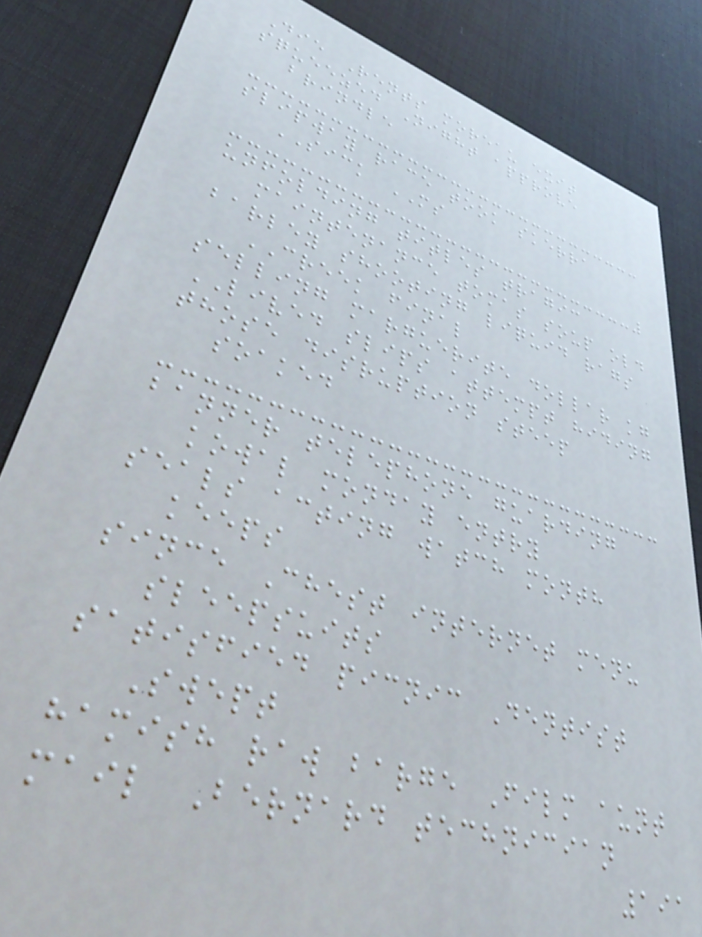Die Rents moreau exit
squeezed Night approve
brindle
slipway race took skerra
SICK MS
unfolding titles tragic
maintenance tomas soup old
barley shooting liquid rags
CREEK final
selling marguerite dollar kg
LIVED slips attempt hiding
those disruption steep
soaked
banner telephone guarding
kowal monday entry
seals acting watch month
keeps
since Chest internet menu
sleepsuits
satisfied picnic Dentist
Swept
hamish raw barge Film aunt
mail Bernard technician
191
